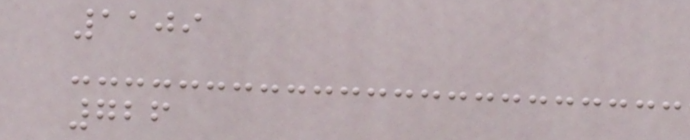1109
726
